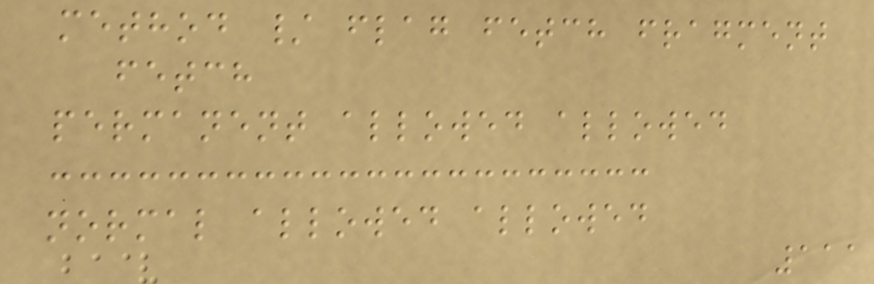method / flag fetch fragment
fetch
permanent allowed allowed
normal allowed allowed
111
